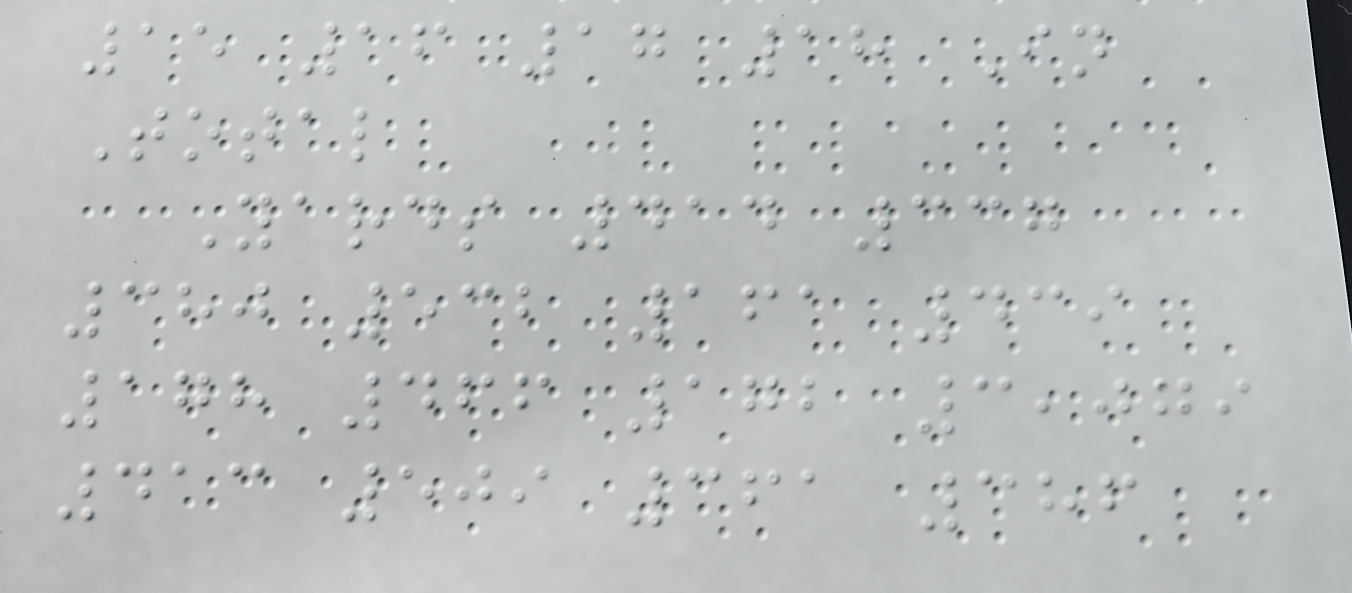15 16 17 18 In
Total
Yards 414 337
380 532 161 439
178 466 172 3,079
413 509 361 386
